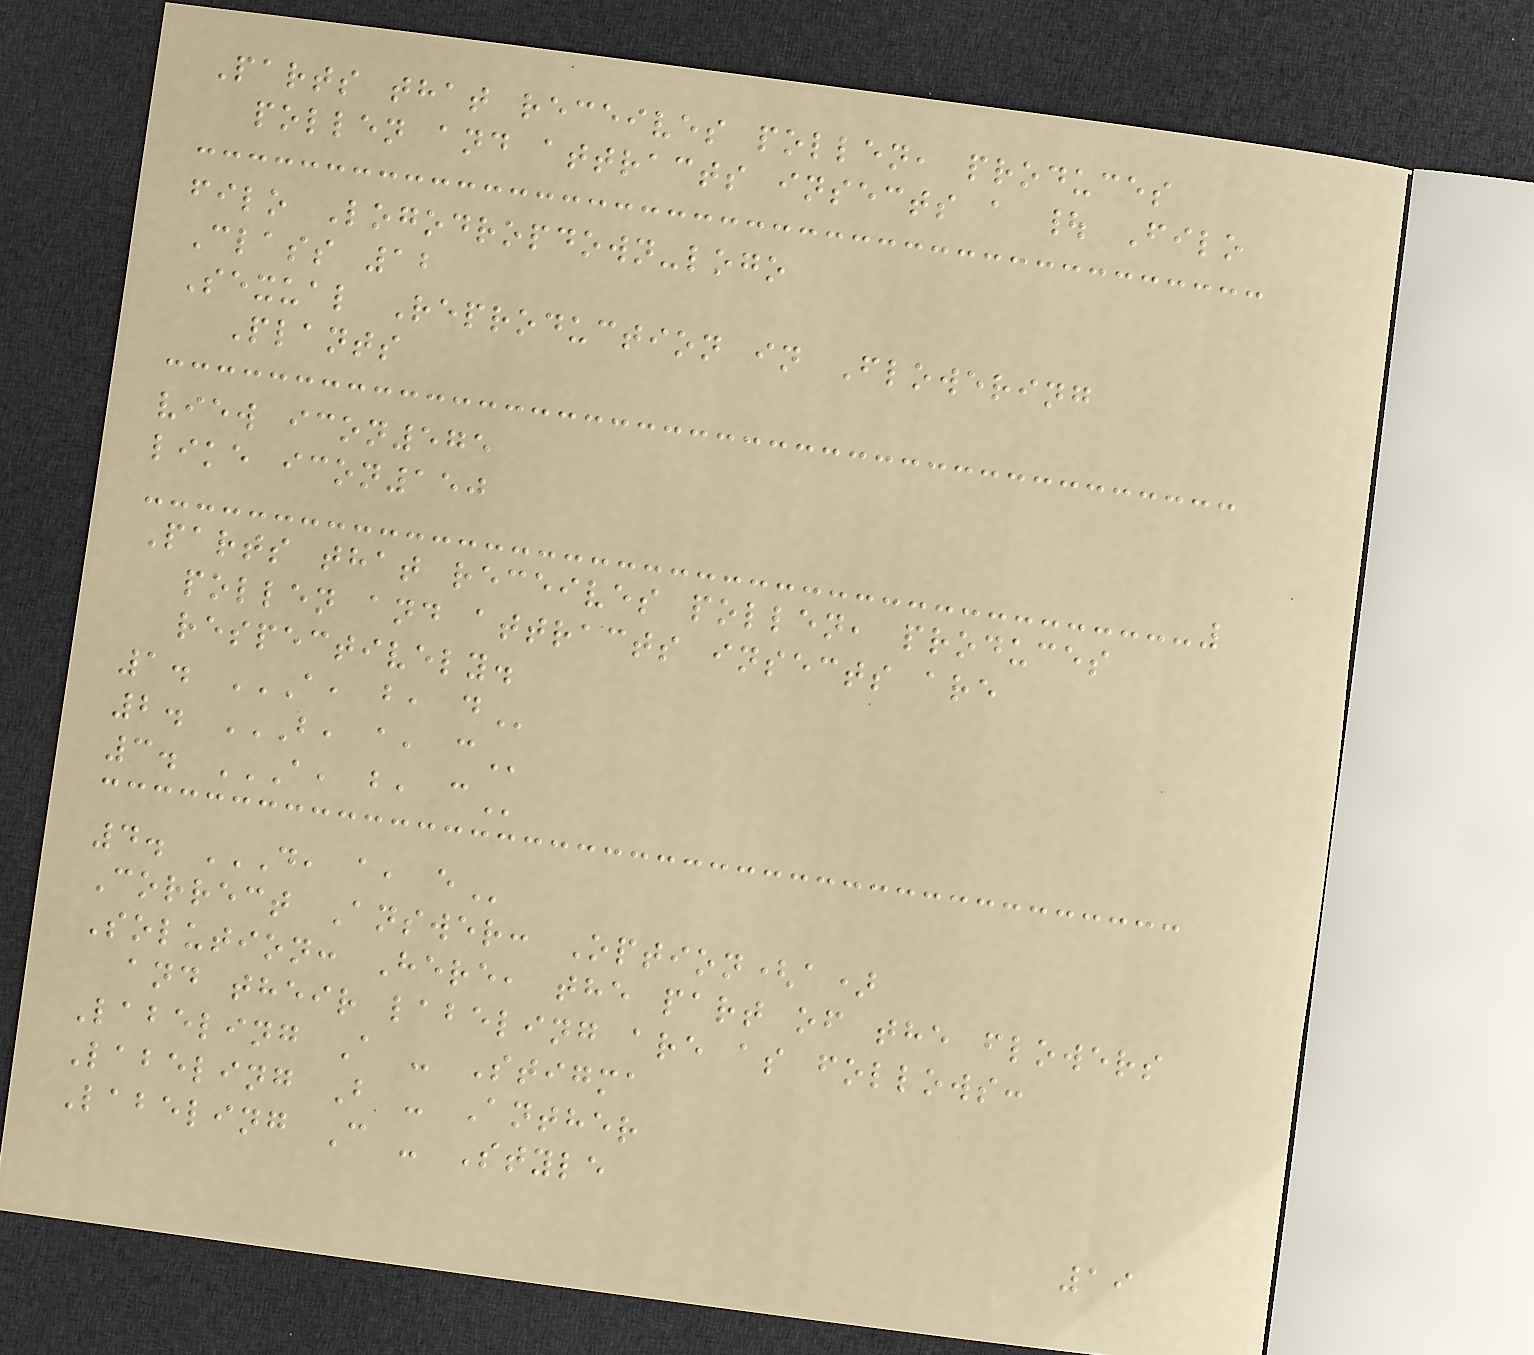Parts that receives pollen, produces
pollen and attracts insects a | Filo
filo Logodropdown-logo
Class 12
Sexual Reproduction in Flowering
Plants
view icon575
like icon150
Parts that receives pollen, produces
pollen and attracts insects are
respectively.
1. A, B, D
2. B, A, C
3. A, B, C
4. D, A, E
Correct Answer: Option(a)
Solution: Here, the part of the flowers
and their labeling are as follows:
Labeling A - Stigma
Labeling B - Anther
Labeling C - Style
19
